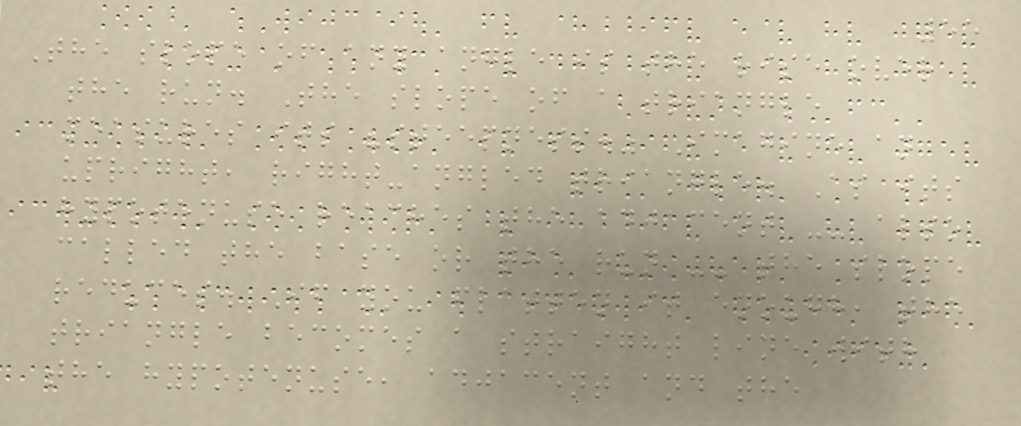55
The slope of any angle is the rise over
the run. The slope of a triangle
measures its "steepness." Imagine an
upright, right-angled triangle. As its
hypotenuse reaches the adjacent -- also
called the base or the run -- the slope
reduces. If you flatten it enough, the
triangle becomes a straight line with
the hypotenuse, adjacent and the
